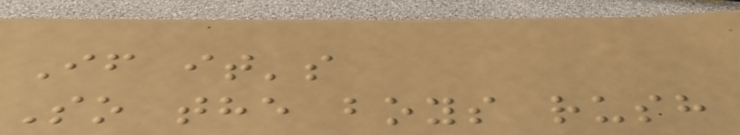If it's
So the boys rush
